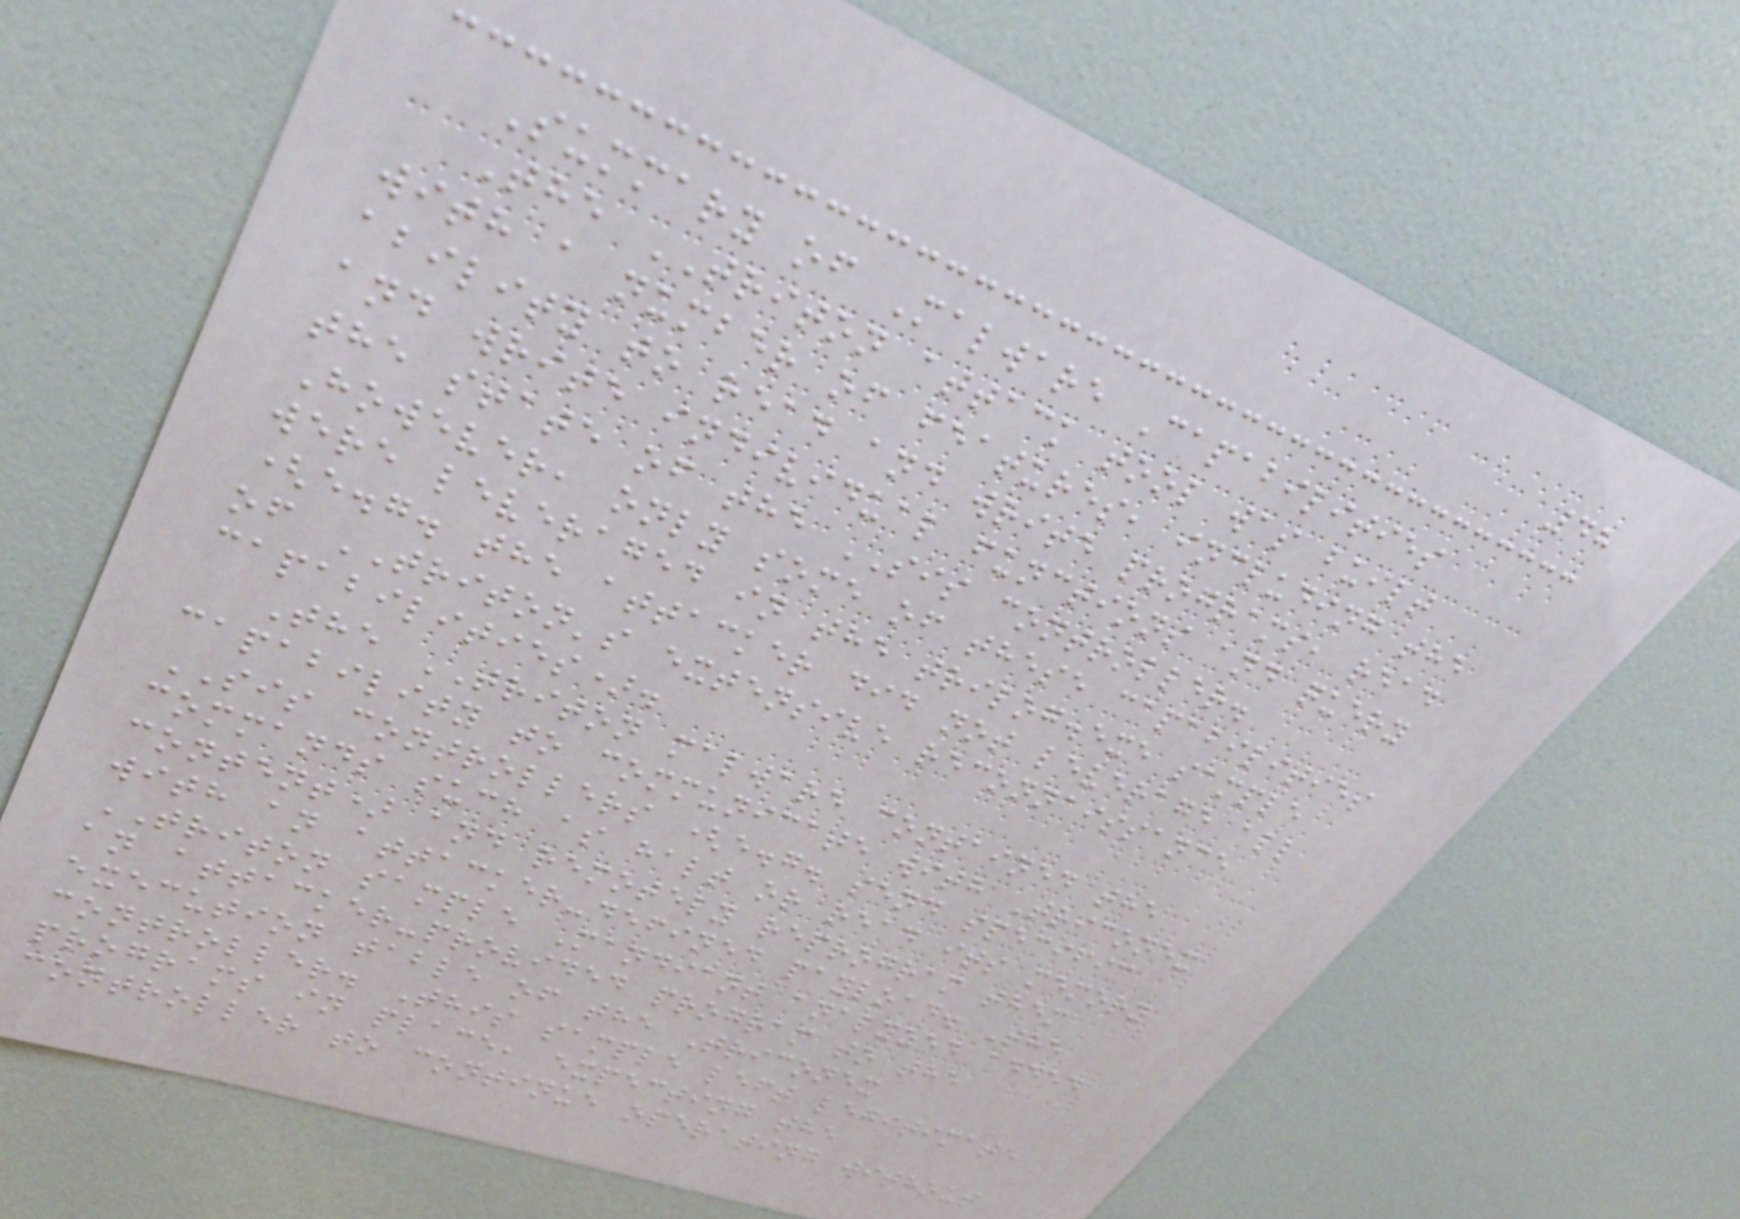48
Summary of Malware Capabilities
The TRITON attack tool was built
with a number of features, including the
ability to read and write programs, read
and write individual functions and query
the state of the SIS controller.
However, only some of these capabilities
were leveraged in the trilog.exe sample
(e.g. the attacker did not leverage all
of TRITON's extensive reconnaissance
capabilities).
The TRITON malware contained the
capability to communicate with Triconex
SIS controllers (e.g. send specific
commands such as halt or read its memory
content) and remotely reprogram them
with an attacker-defined payload. The
TRITON sample Mandiant analyzed added
an attacker-provided program to the
execution table of the Triconex
controller. This sample left legitimate
programs in place, expecting the
controller to continue operating without
